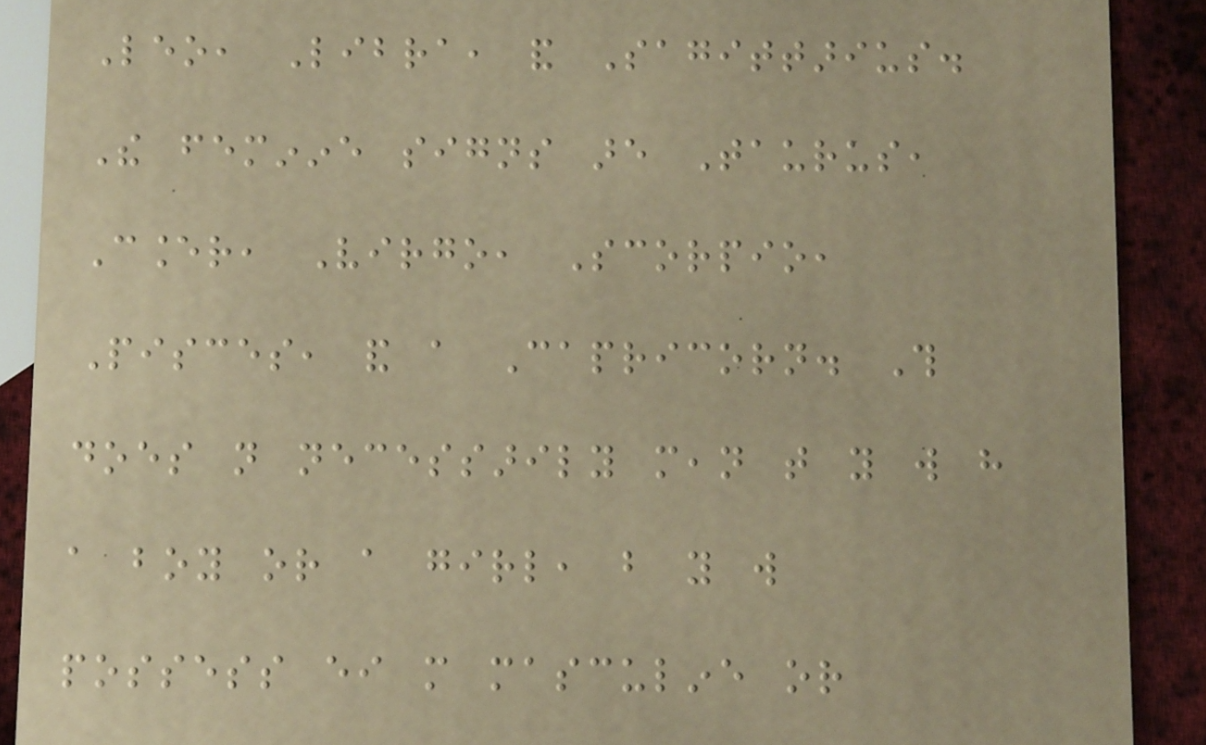Leo, Libra, and Sagittarius.
The feminine signs are Taurus,
Cancer, Virgo, Scorpio,
Pisces, and a Capricorn. This
does not necessarily mean that you will have
a boy or a girl, but you will
possess either more masculine or
